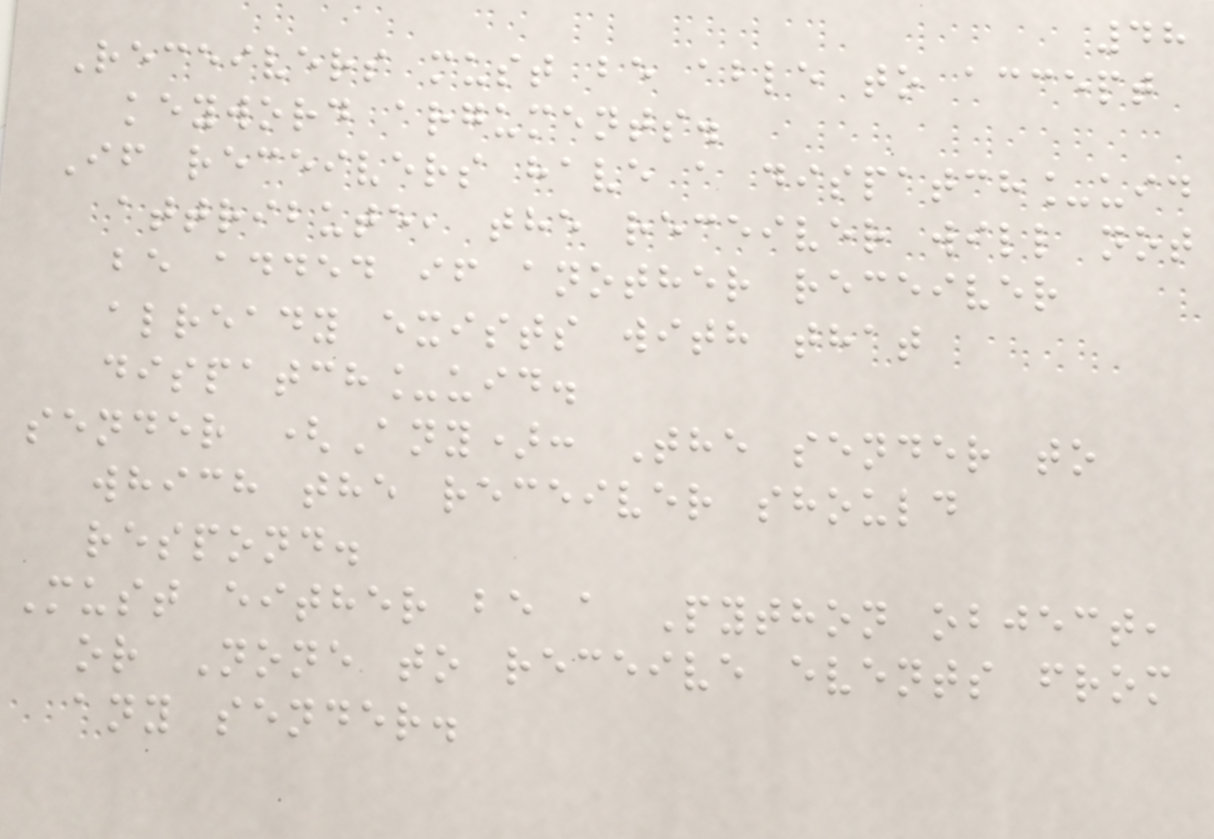48
Receivers must be able to accept
keyword arguments.
If receivers have a dispatch_uid
attribute, the receiver will not
be added if another receiver
already exists with that
dispatch_uid.
sender (Any): The sender to
which the receiver should
respond.
Must either be a Python object,
or None to receive events from
any sender.
